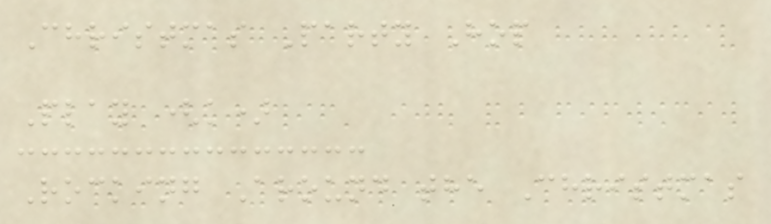Christmas Party Hop
Play (k)
Rocking Around the Christmas
